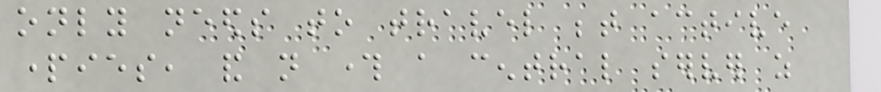only needs to travel between active
parties, and not through a central server as
